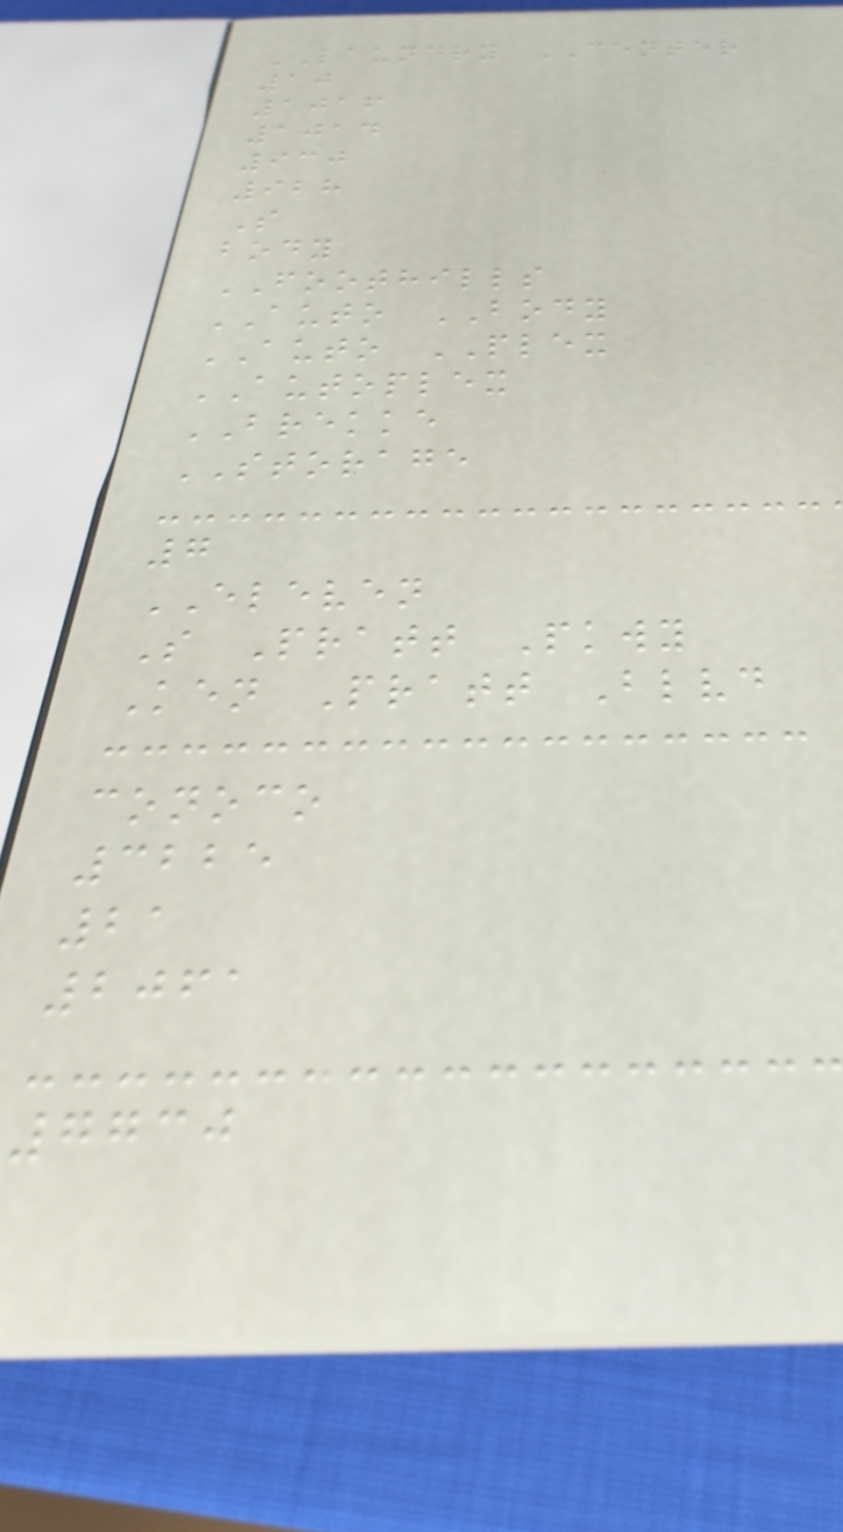LAUNDRY CENTER
10
1016
1014
930
928
S
body
FOOTHILLS
AUTO BODY
AUTO PLEX
AUTOPLEX
BREKKE
STORAGE
7
ELEVEN
S Pratt Pkwy
Ken Pratt Blvd
conoco
3225
21
2061
7730
